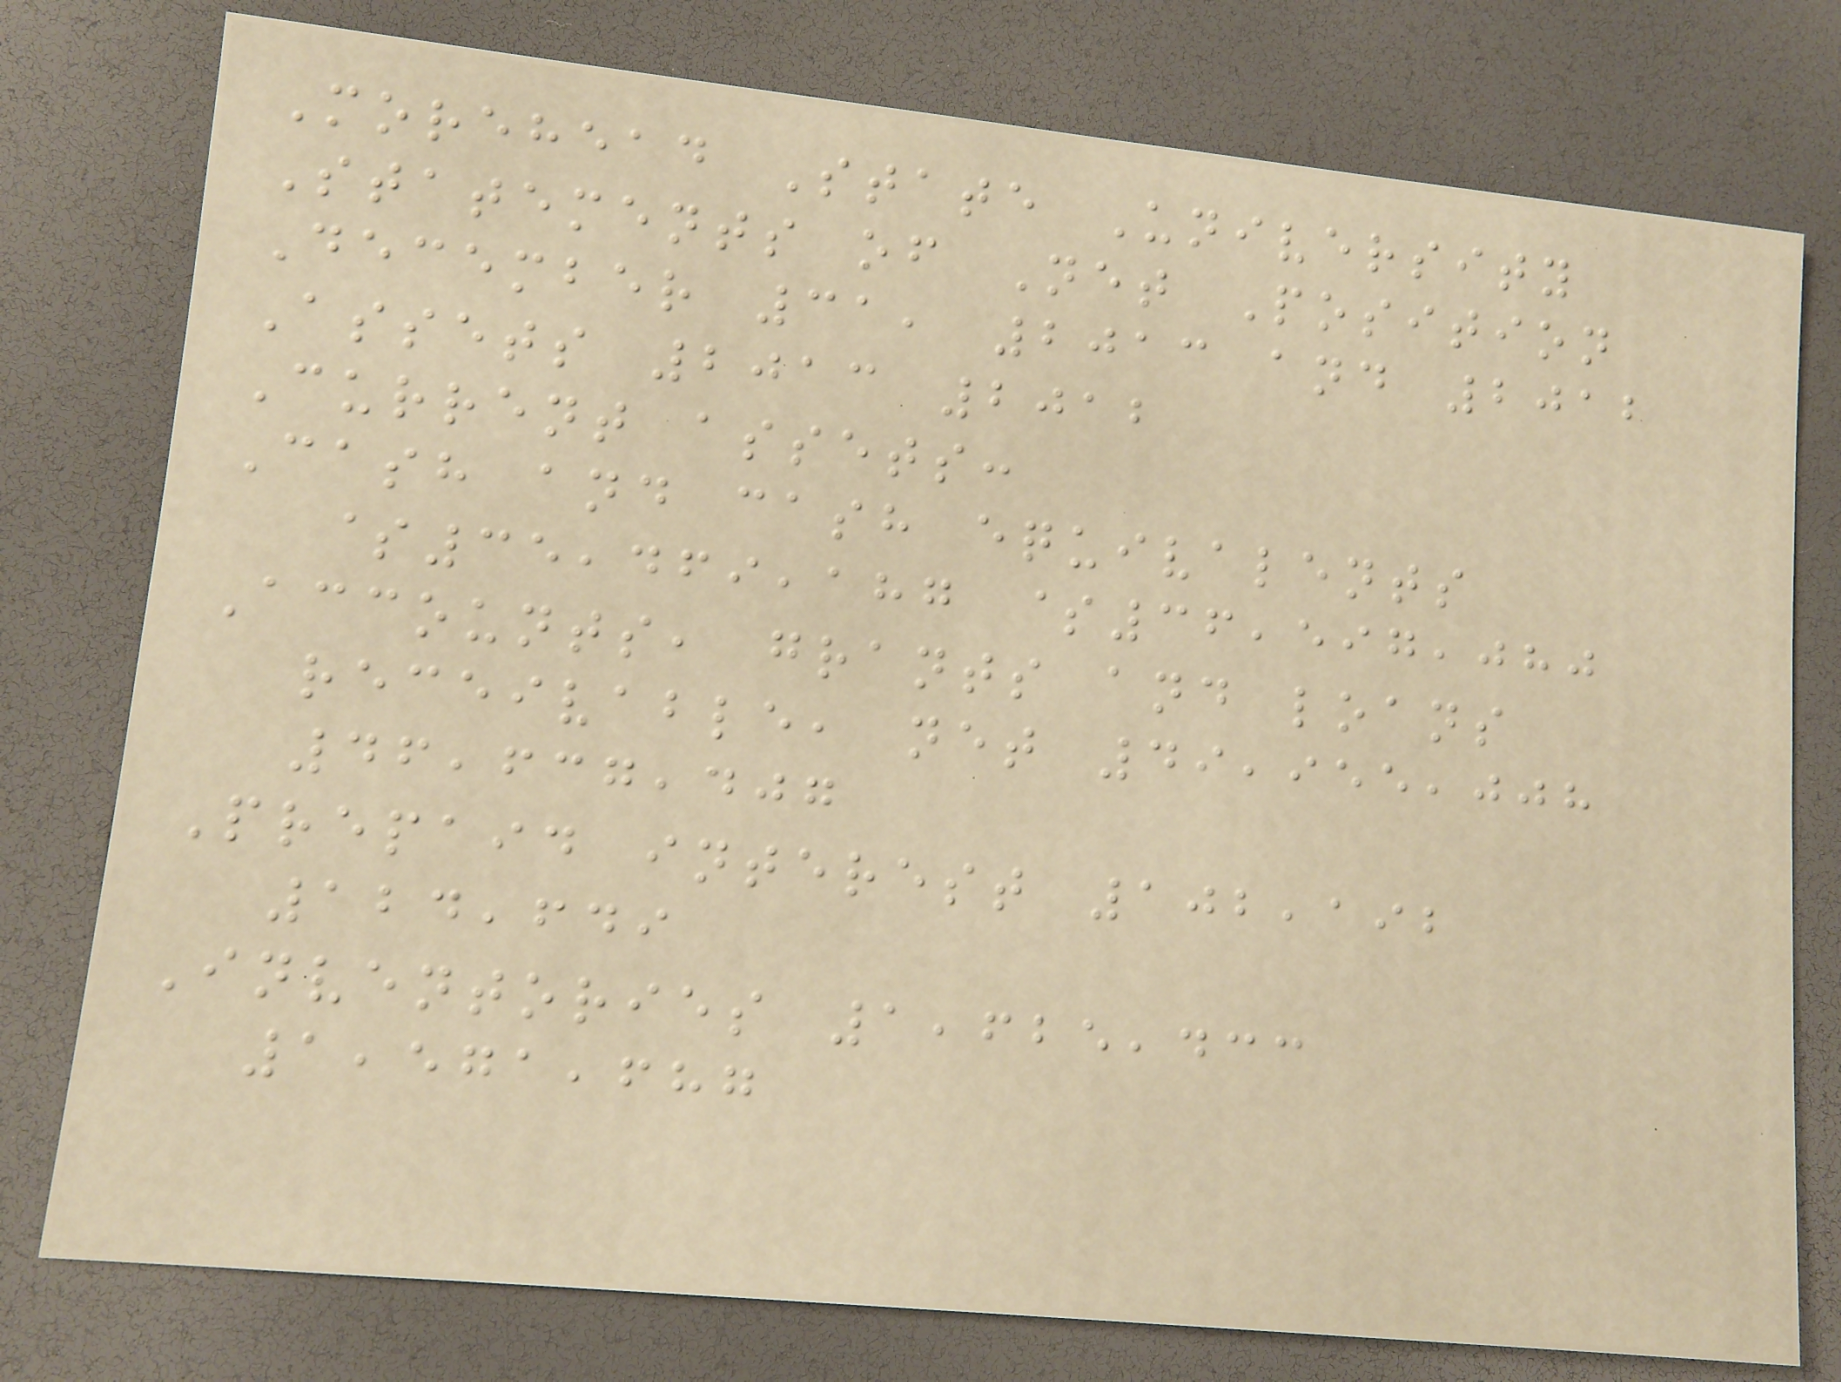Morehead State University
Statements of Net Position
December 31, 2013 and 2012
Assets 2013 2012
Current assets:
Cash and cash equivalents
$35,469,187 $36,597,080
Accounts, grants and loans
receivable, net 49,955,008
46,637,407
Prepaid interest 102,192
124,649
Inventories 1,625,433
1,571,687
